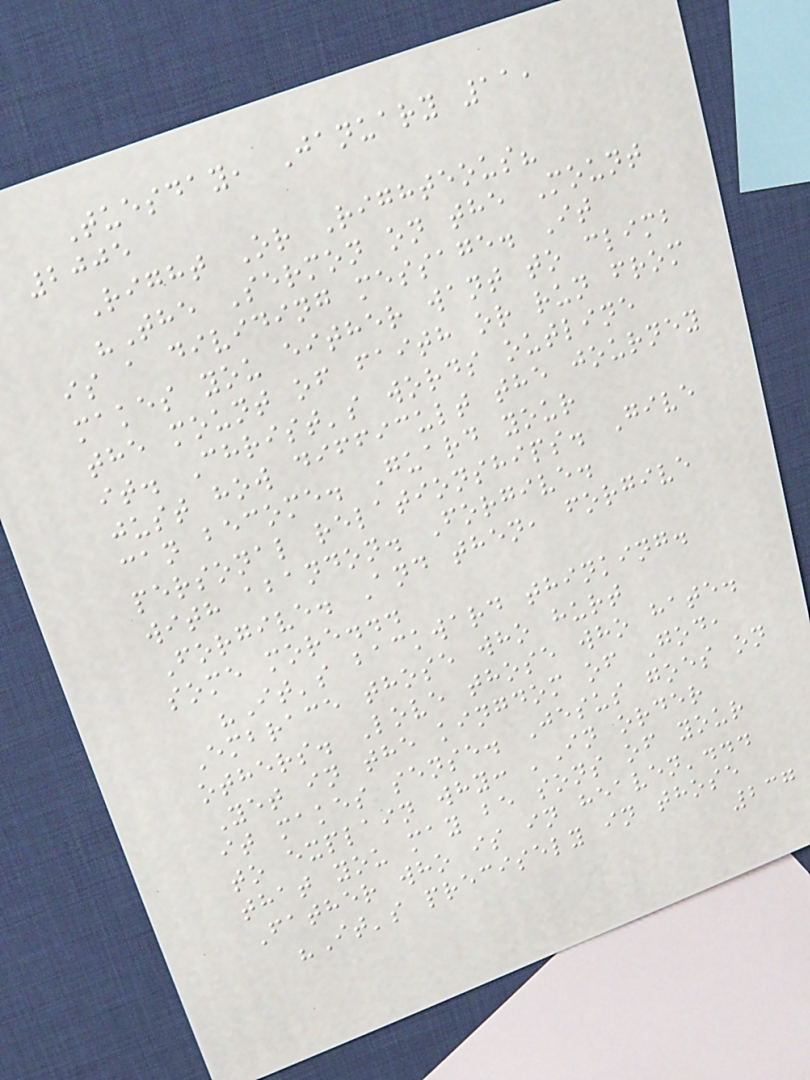Tuesday, January 11,
2005
Right Or Righteous?
"The Sermon on the Mount
is a dividing message. It
makes you either want to climb
the mount of faith or run from
it. Christ's words outline
just how difficult the journey
can become. Guard your
personal relationships. Give
with abandon. Forgive.
Forgive. And then, forgive
some more...
"It's backward thinking.
Embrace those who hurt
others. Love those who hate.
Yet in the kingdom of God,
it makes sense. Jesus goes on
to explain why: 'In order
that you may be sons of your
Father who is in heaven'...
"It's precisely in those
237
